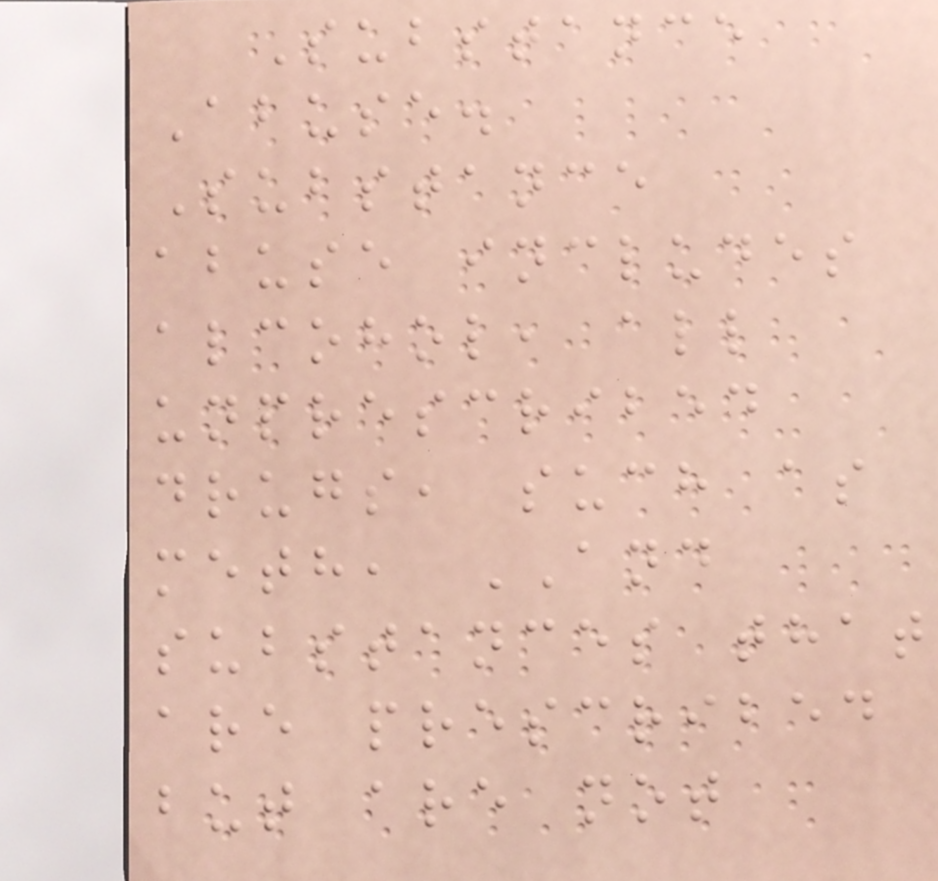Substance
Abuse.
Substance
abuse includes
alcohol, all
unprescribed
drugs, such as
meth, AND
substances that
are prescribed
but are not
